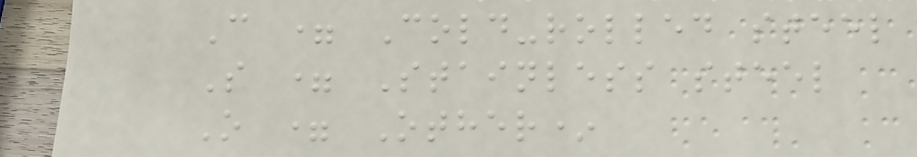C = Cold-rolled steel
S = Stainless steel
O = Other*
